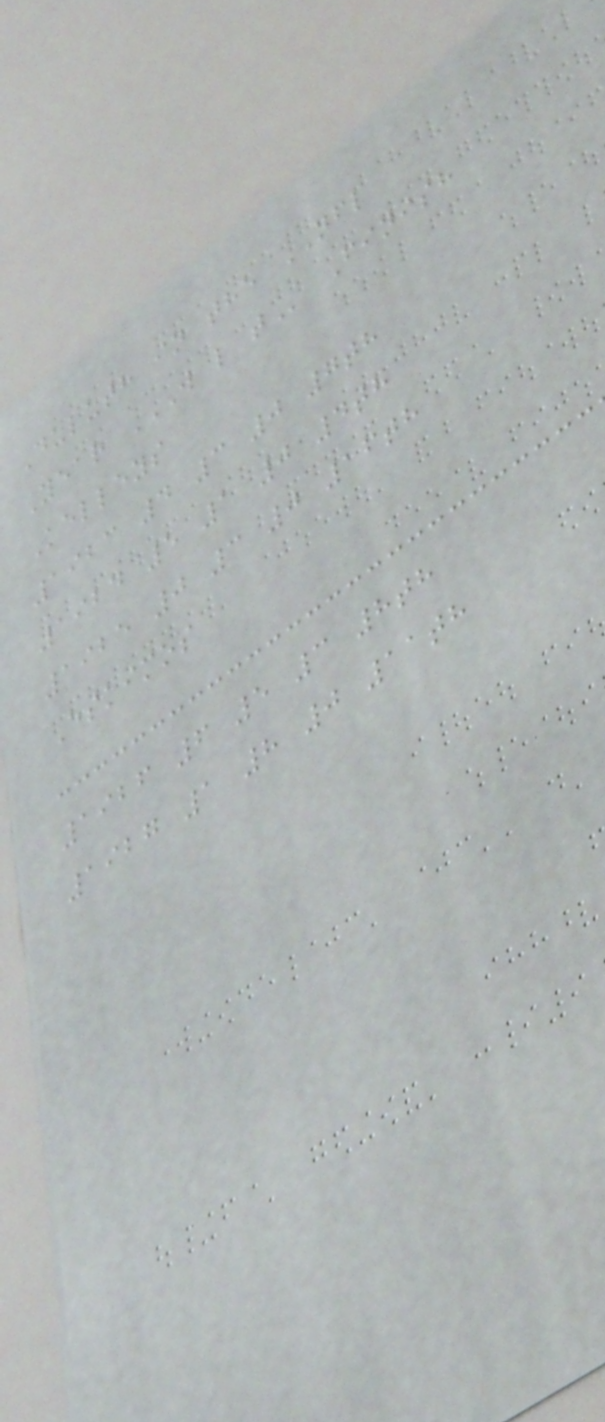Duluth in the NFL
Year W L T Finish
Kelleys
1923 4 3 0 7th
1924 5 1 0 4th
1925 0 3 0 16th
Eskimos
1926 6 5 3 8th
1927 1 8 0 11th
